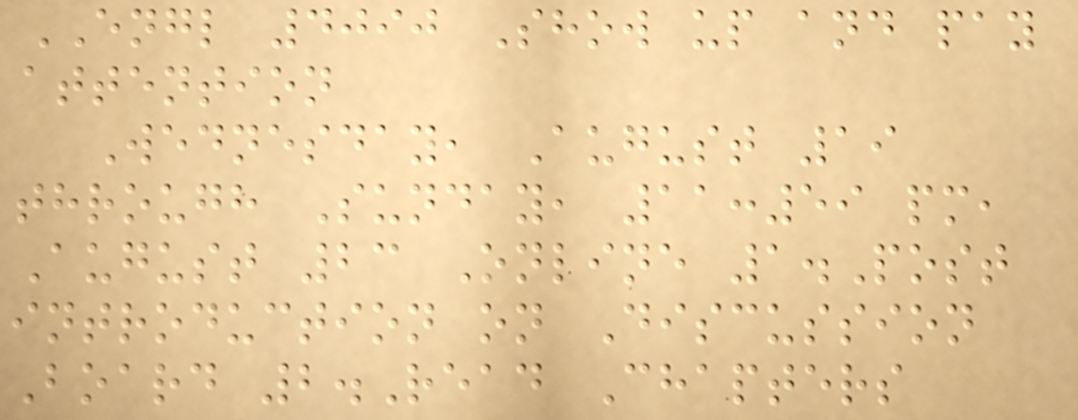ENGL 4090 Show up and pay
attention
Wednesday, August 19
through Sunday, 11:59 pm,
August 23 Online 1.Post
introduction on Discussion
Board 2.Read Chapters
